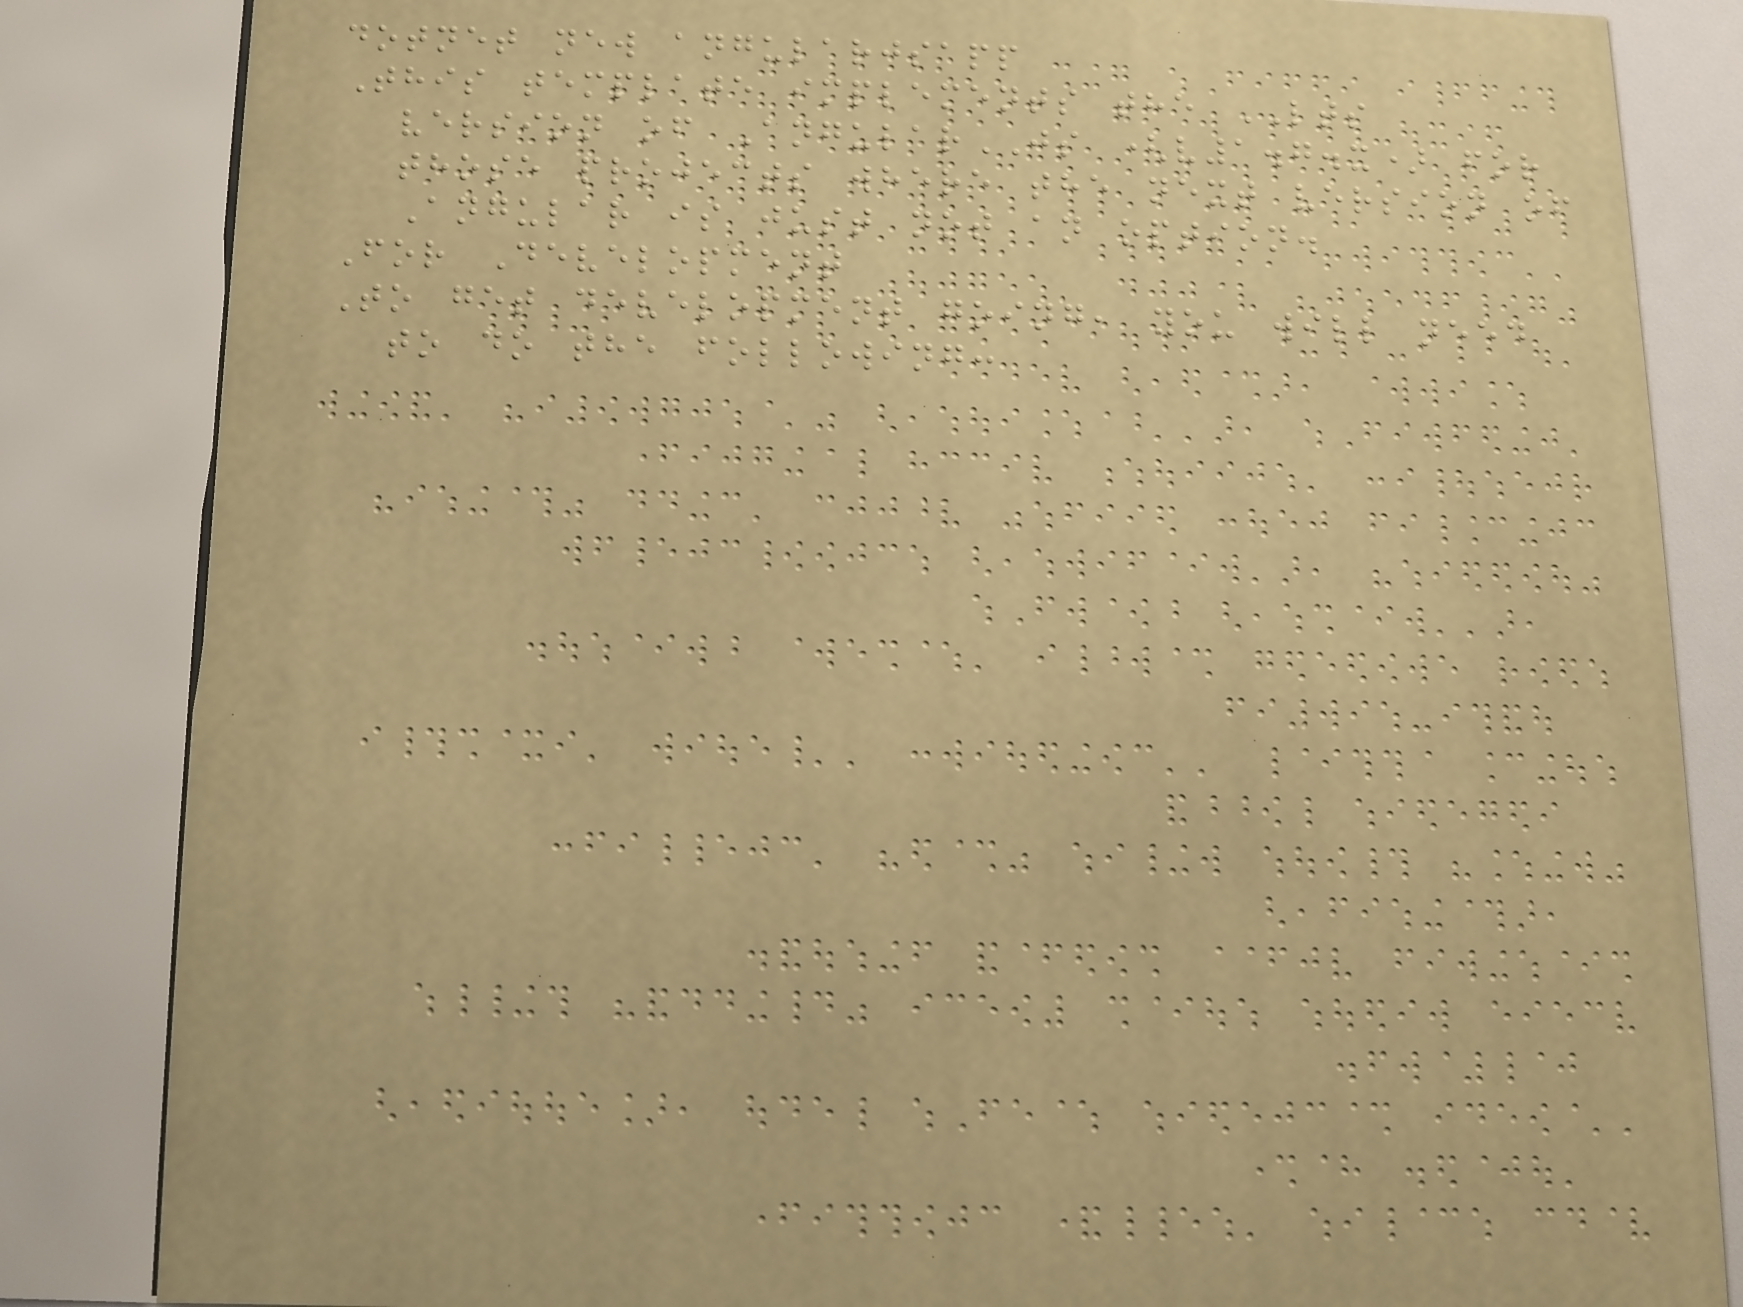dotnet new angularjsapp
This template implements the LTS
version of AngularJS (v1.7.x) for
those projects where the next version of
Angular is just not an option.
For Development
To get development going, you will need
to do the following:
